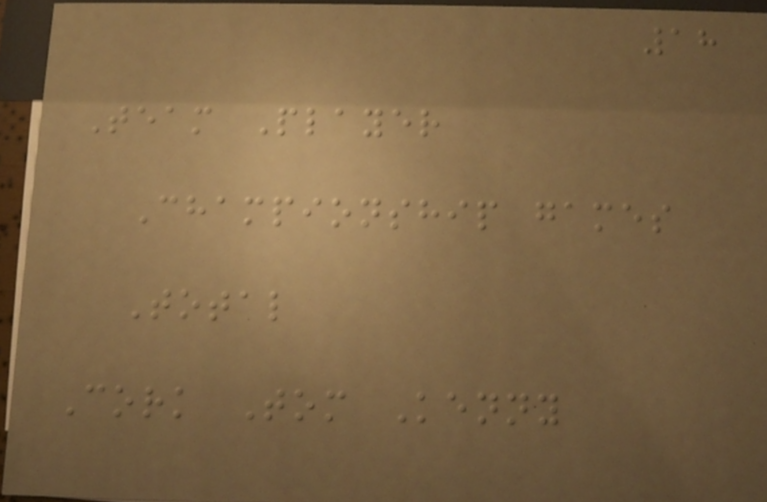18
Team Player
Championship games
Total
Cork Tom Kenny
